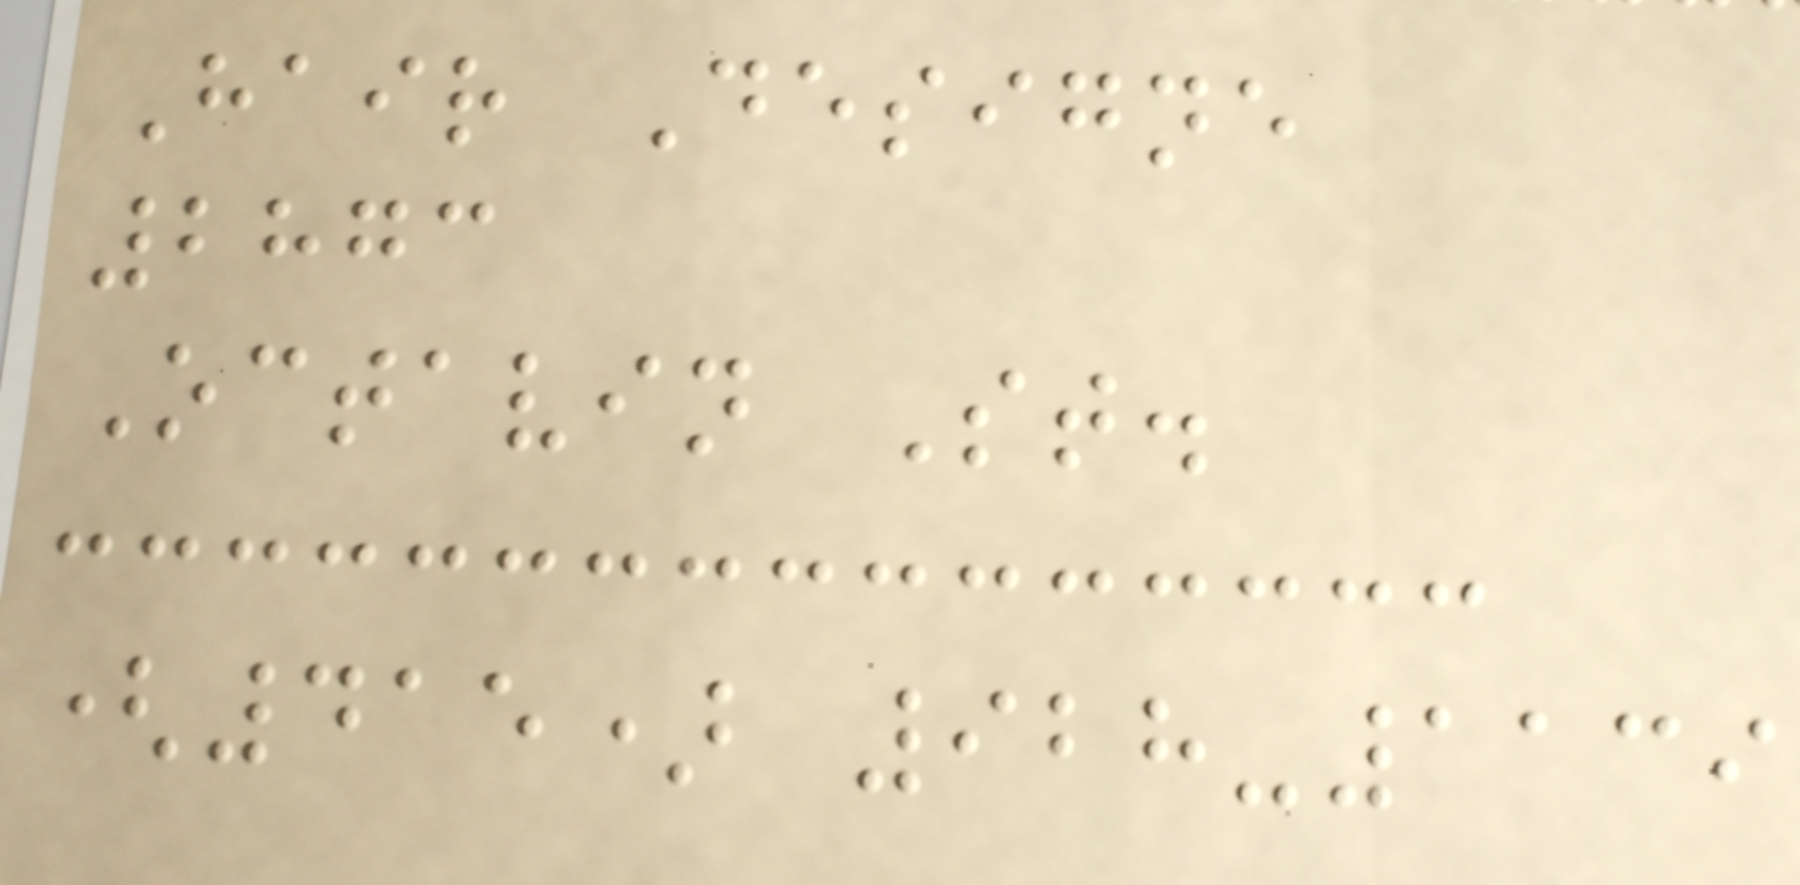Hair Designe
2873
Octavin St.
(415) 928-1139
